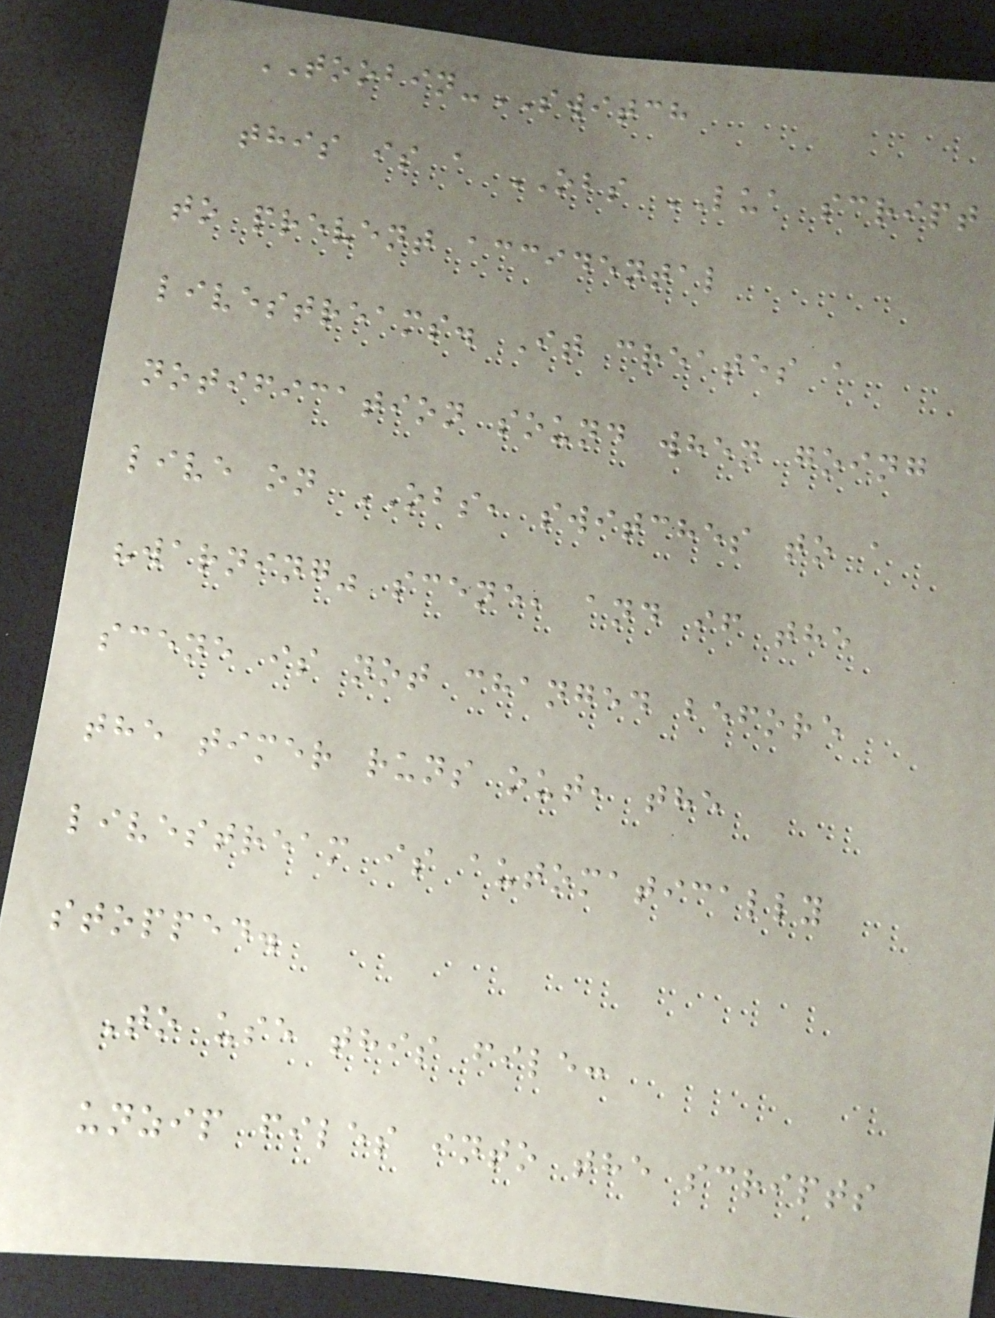TOOBIN-SWITCH
this is a OBS LUA script
to prevent accidental
livestreams. It creates a
notification sound when going
live on OBS, switches to a
"warning" scene, and if the
scene is not changed before
the timer runs out, the
livestream is automatically
stopped.
To use this file:
unzip files into the scripts
